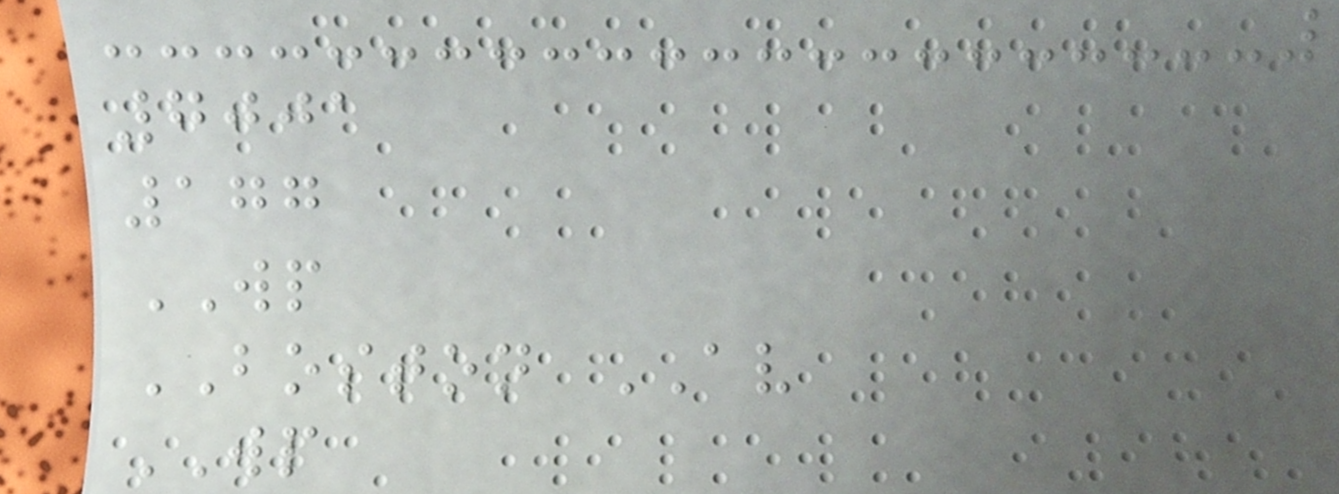7001
177
WP
BOSTON AV
WP
